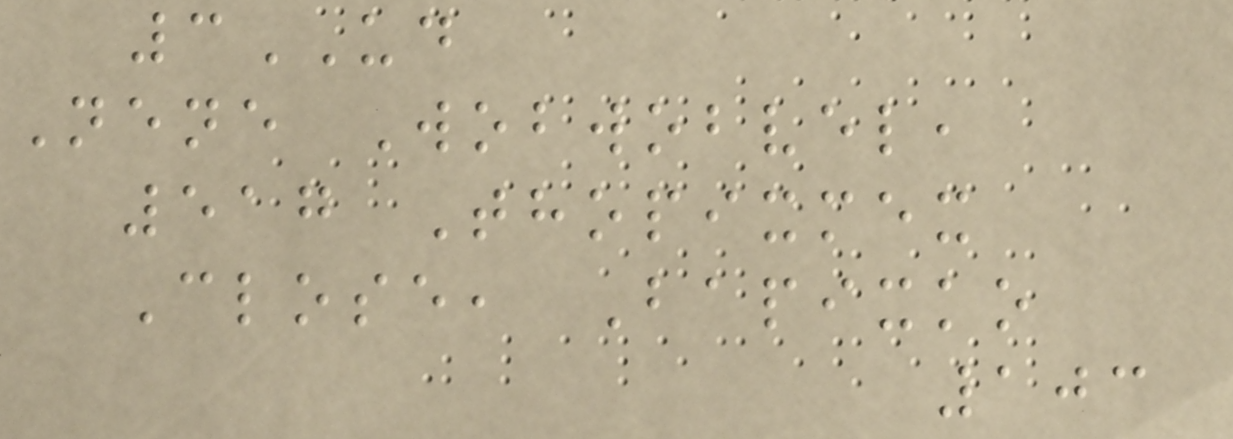3UD
Nene Wobwobvel,
517 Thopixmex
Close, Bapixko
103
